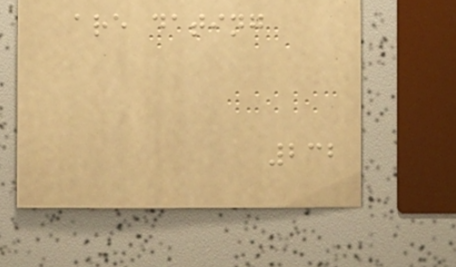are dating
232
